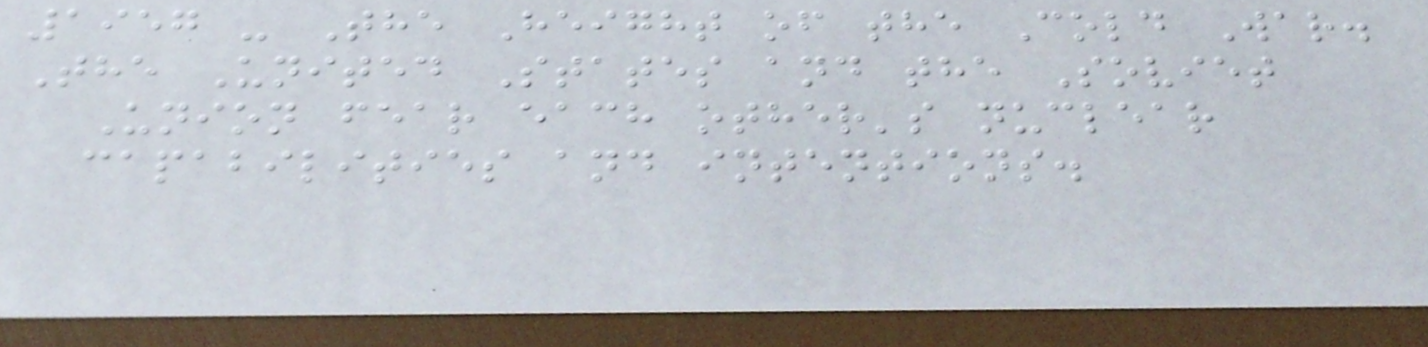1957 - The Height of the Cold War.
The United States and the Soviet
Union fear each other's nuclear
capabilities and intentions.
